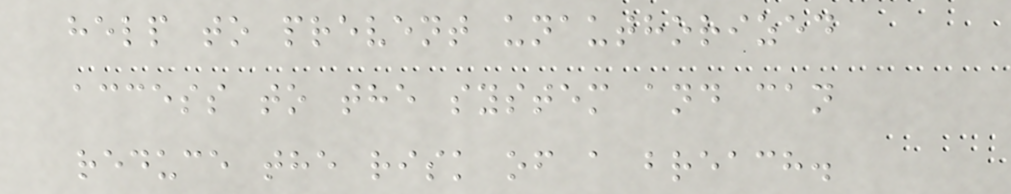help to prevent unauthorized
access to the system and can
reduce the risk of a breach.
